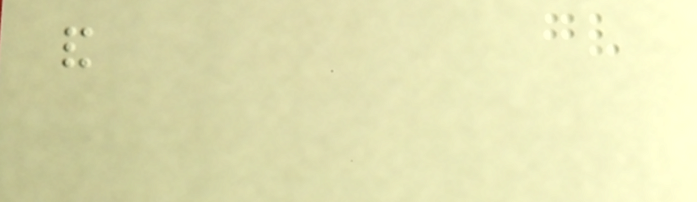and
